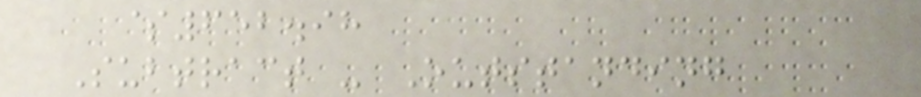$652.98
Subtract - Outstanding
